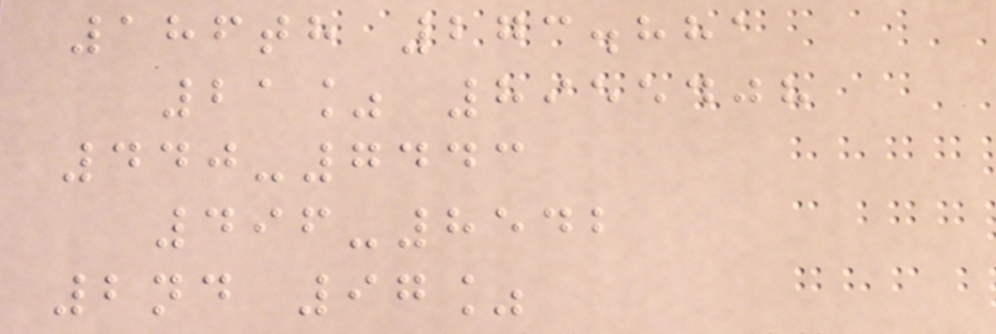186th 273.881
21% 8955408
440-7443
496-8542
2nd 97%
